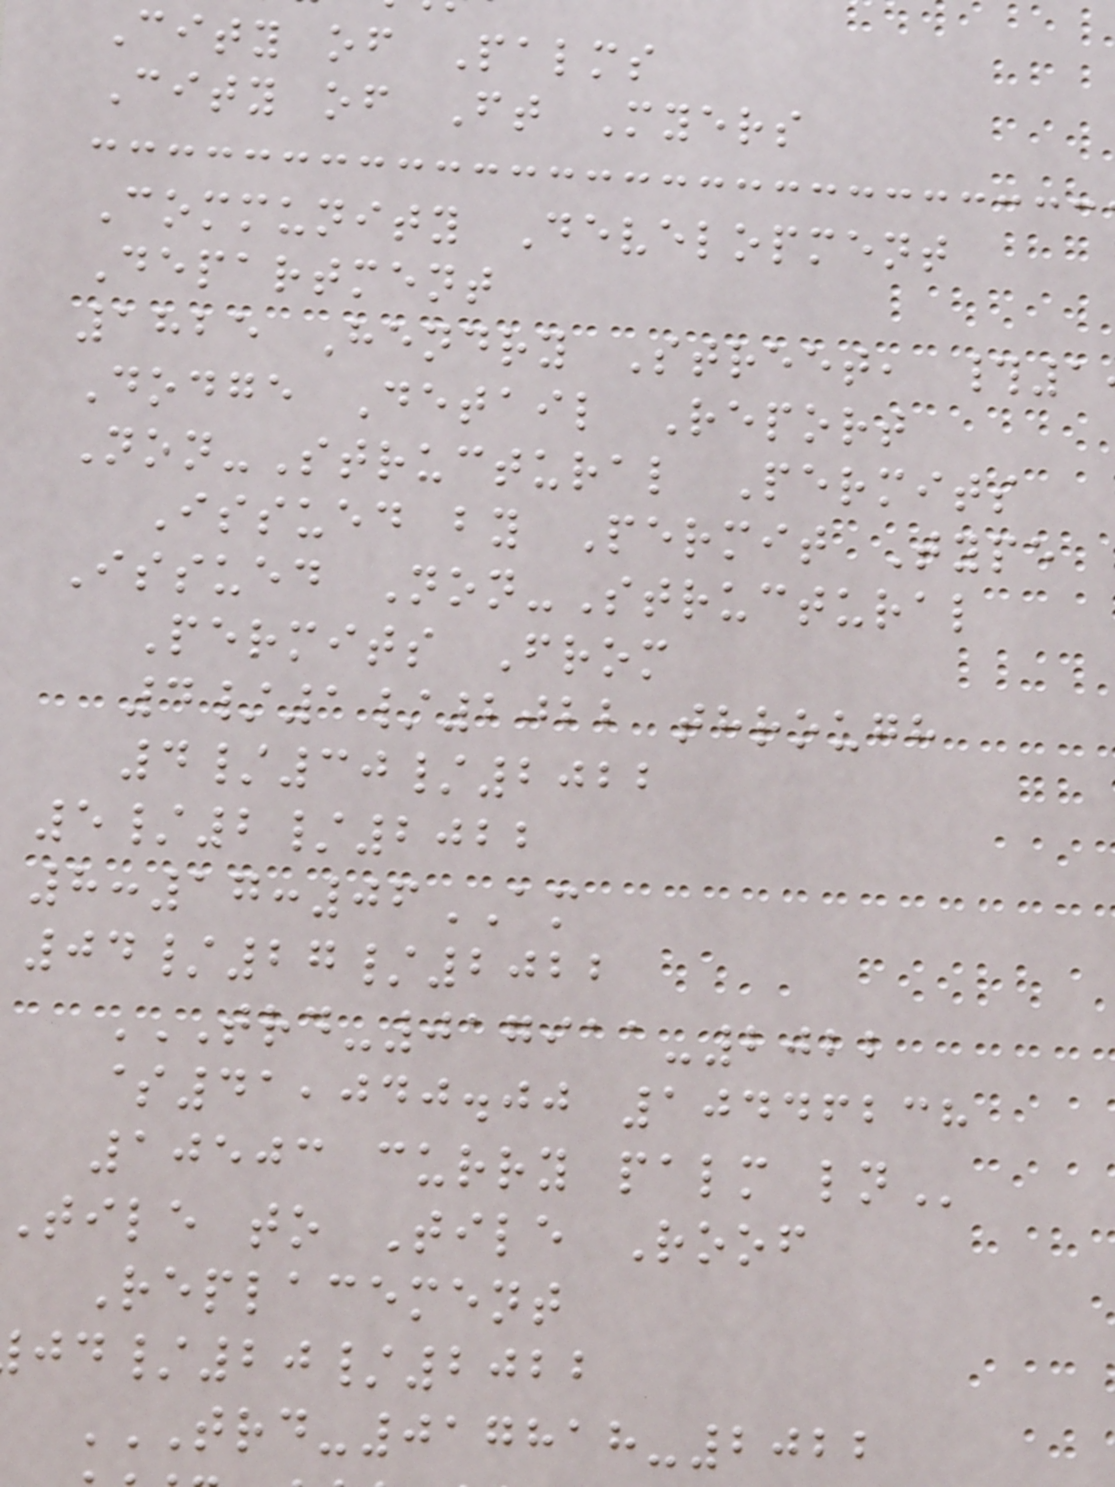City of Palms
City of Ft Myers
Community Development
Department
1825 Hendry Street, #1
Dodge Detail Report
Non-Structural Permits
Issued by Permit Type
Issued Non-Structural
Permits From
4/1/2022 through
4/30/2022
5/2/2022
8:17:06AM
04/27/2022
TRD-017911-2022
$41,040.00 10446238
10503 curry palm
Tile to Tile Roof
Replacement
/20/2022
TRD-017818-2022
